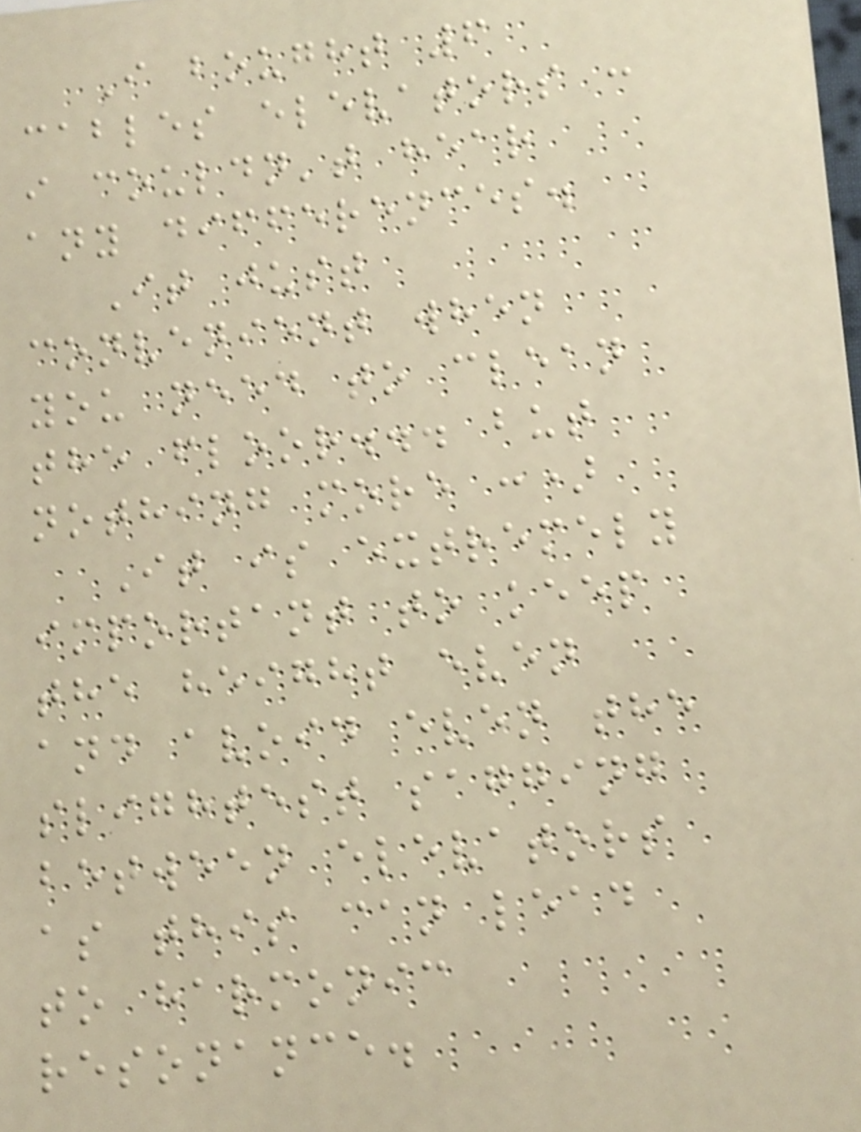I bought 6
cables elevators :
i couldn't hear
any differences.
It just
convenient when
you need to clean
the floor... but
nothing more :)
It is extremely
important to keep
the height even
and avoid even the
slightest sagging
between elevators
as this can lead
to harmonic
resonance.
